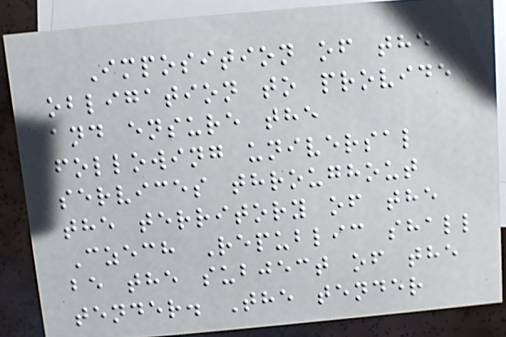Imposition of the
obligation to provide
and ensure the
following universal
services throughout
the territory of the
Czech Republic shall
be the subject of the
tender. The tender
